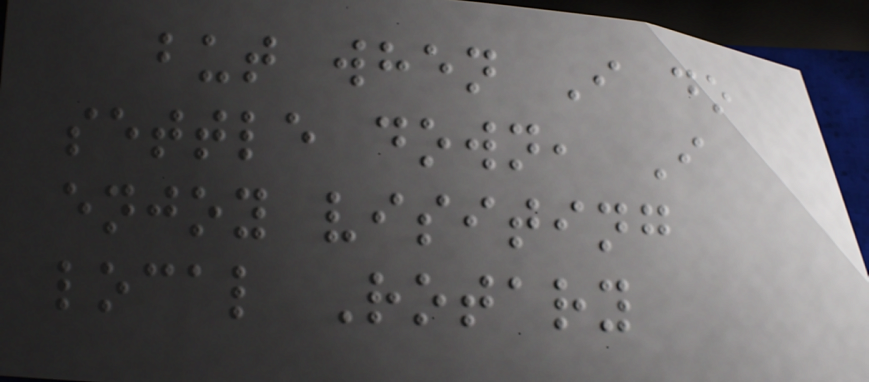but when I do
settle down, I
enjoy visiting
local Rotary
